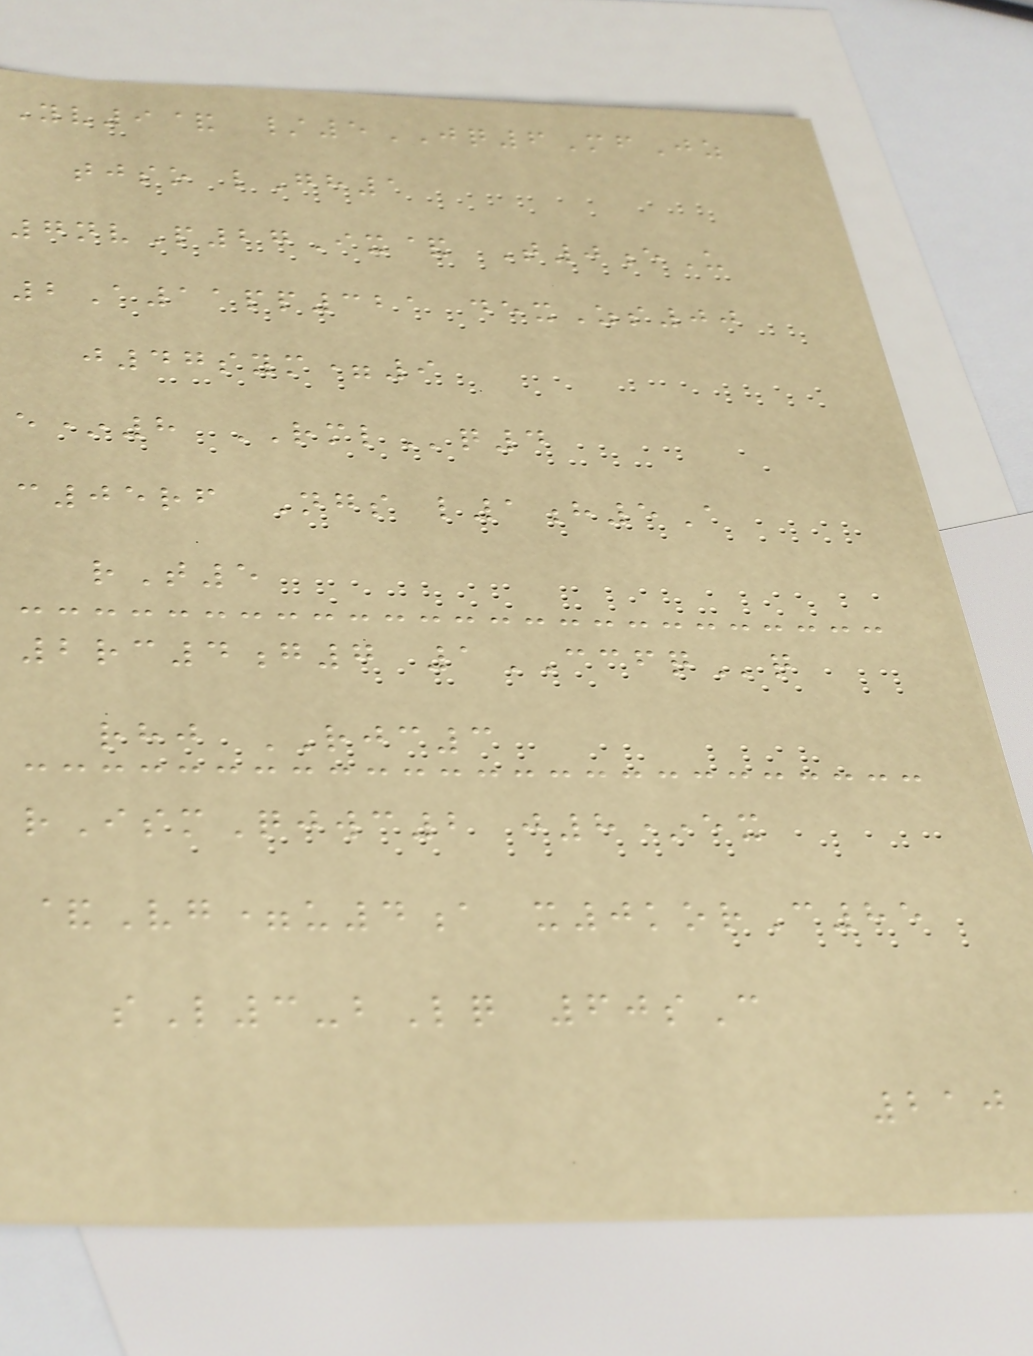Yv9& /5JQ6MfJz
tjso lGh1
7nvP27Ix& T0eU
2A11pp321 dexZs00
j47sym=9
e*8 RMLq4
c05rf Ngs l1h5A
rT5
2rc4g7 1CCFQq
rhj RJC3
rIsmQjwc2 j8*ex
&Vg=u4a x0korC85
sL3-bLq 60sC
210
